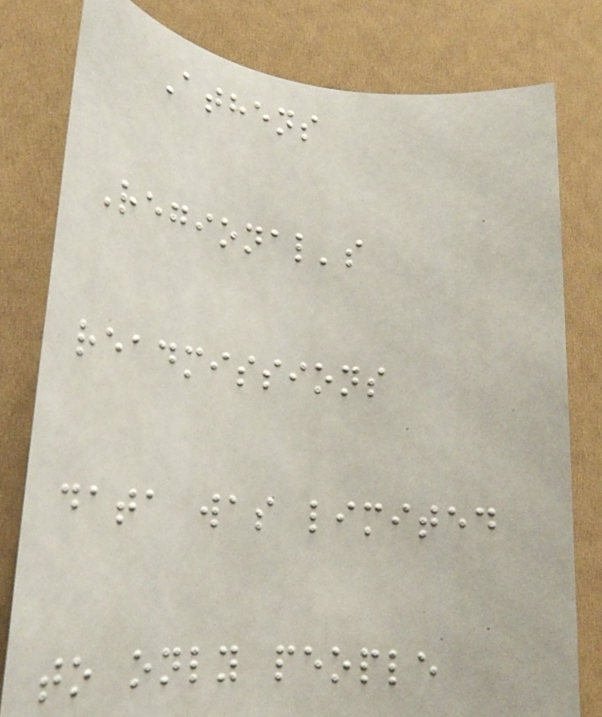Athens
Regional's
readmissions
data was limited
to only people
